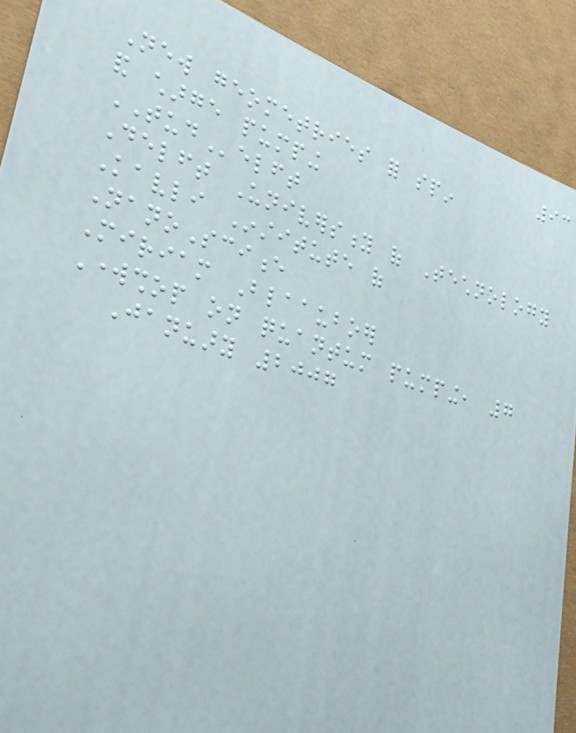93
New geometries for spin
and charge pumping
TUDelft
Delft University of Technology
Kavli Institute of
NanoScience
Miriam Blaauboer
Workshop on quantum pumping, 7
January 2007
